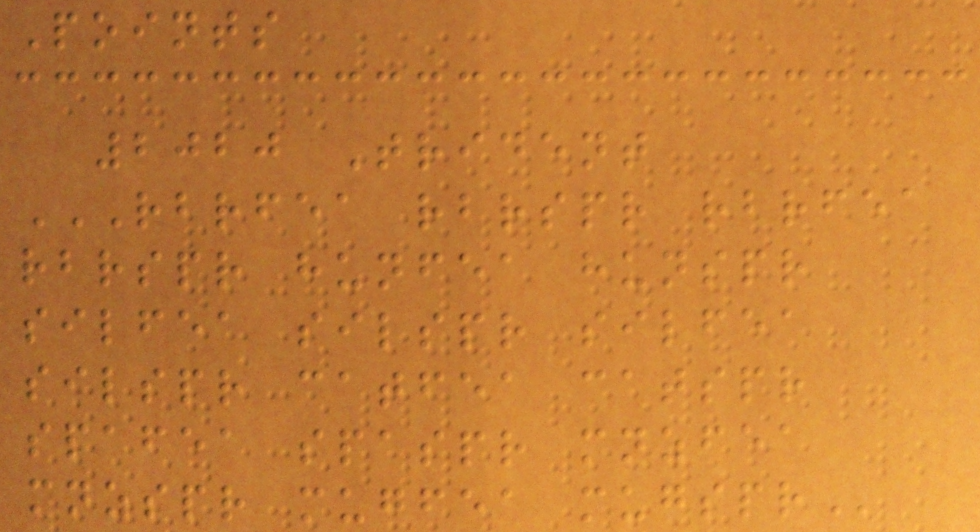Points
2020 Trident
RBRFEA RBRSPR RBRFEA
RBRSPR HUNFEA HUNSPR
SILFEA SILSPR SILFEA
SILSPR CATFEA CATSPR
SPAFEA SPASPR MNZFEA
MNZSPR MUGFEA MUGSPR
